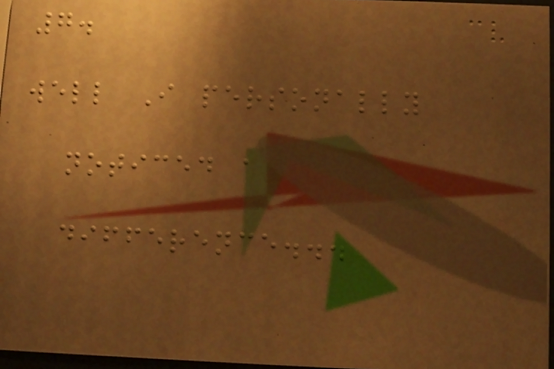7.
well I personally
noticed a
difference...
